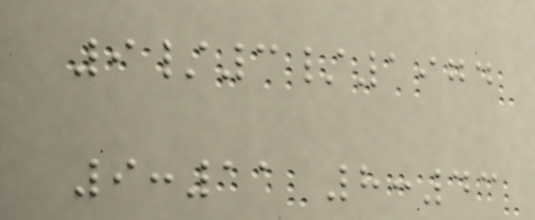9/3/1974
9:11 8:43
